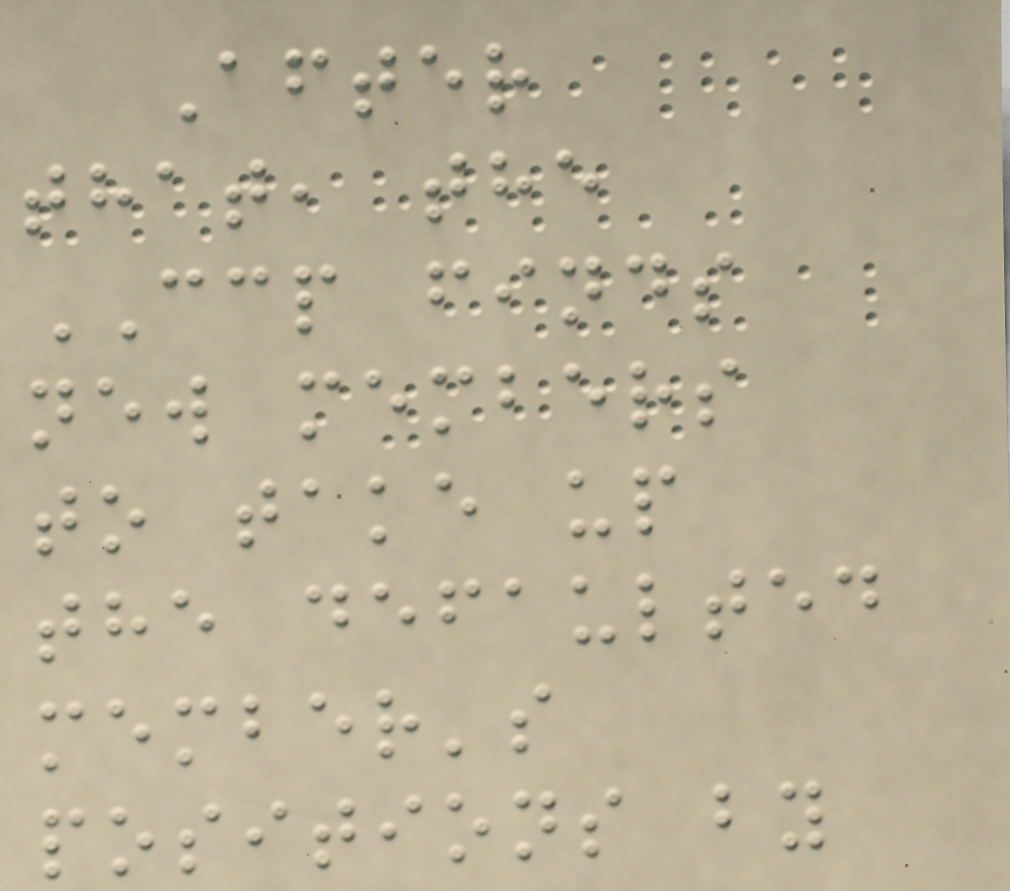After
that, the
CCP finds
new members
to take up
the defaulted
member's
positions by
